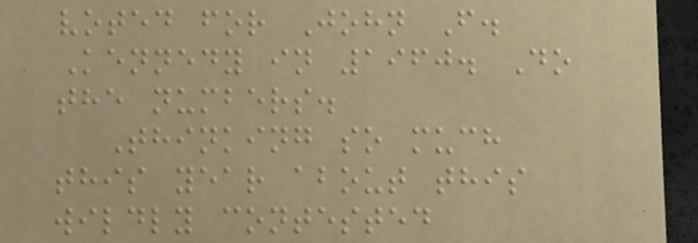voted for John F.
Kennedy in 1960. Do
the numbers.
Thinking so much
this year about this
wildly contested
